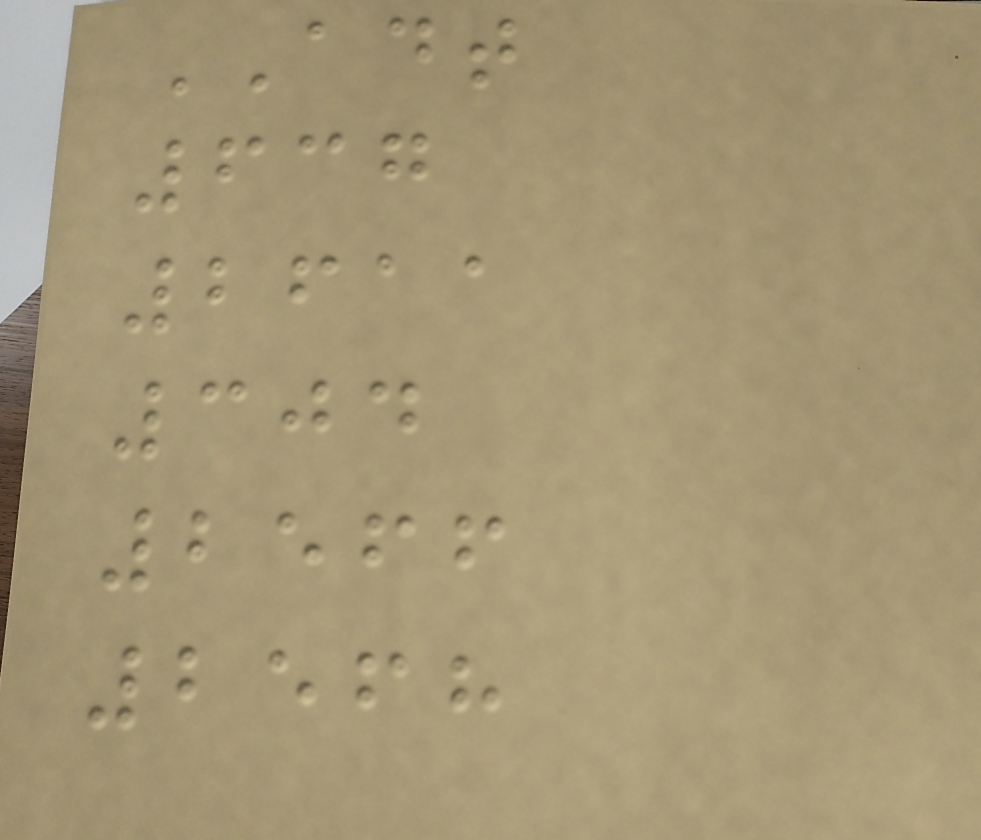ADT
637
2611
304
2566
2568
